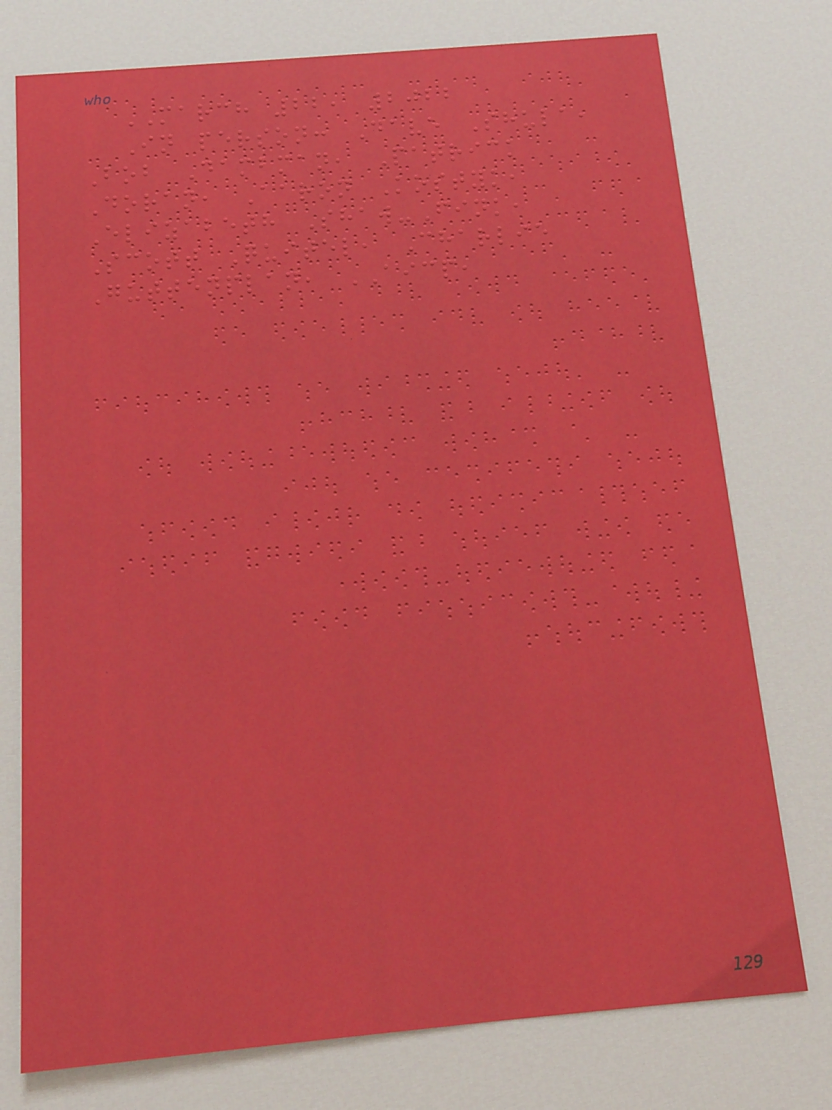MARCH 22, 2022
In person: Dave Shula,
Bob Dambman, Patrick
Doran, Aaron Kostyk,
Elizabeth Shaw-Fink,
Scott Quitel, Charlie
Guttenplan, AICP,
